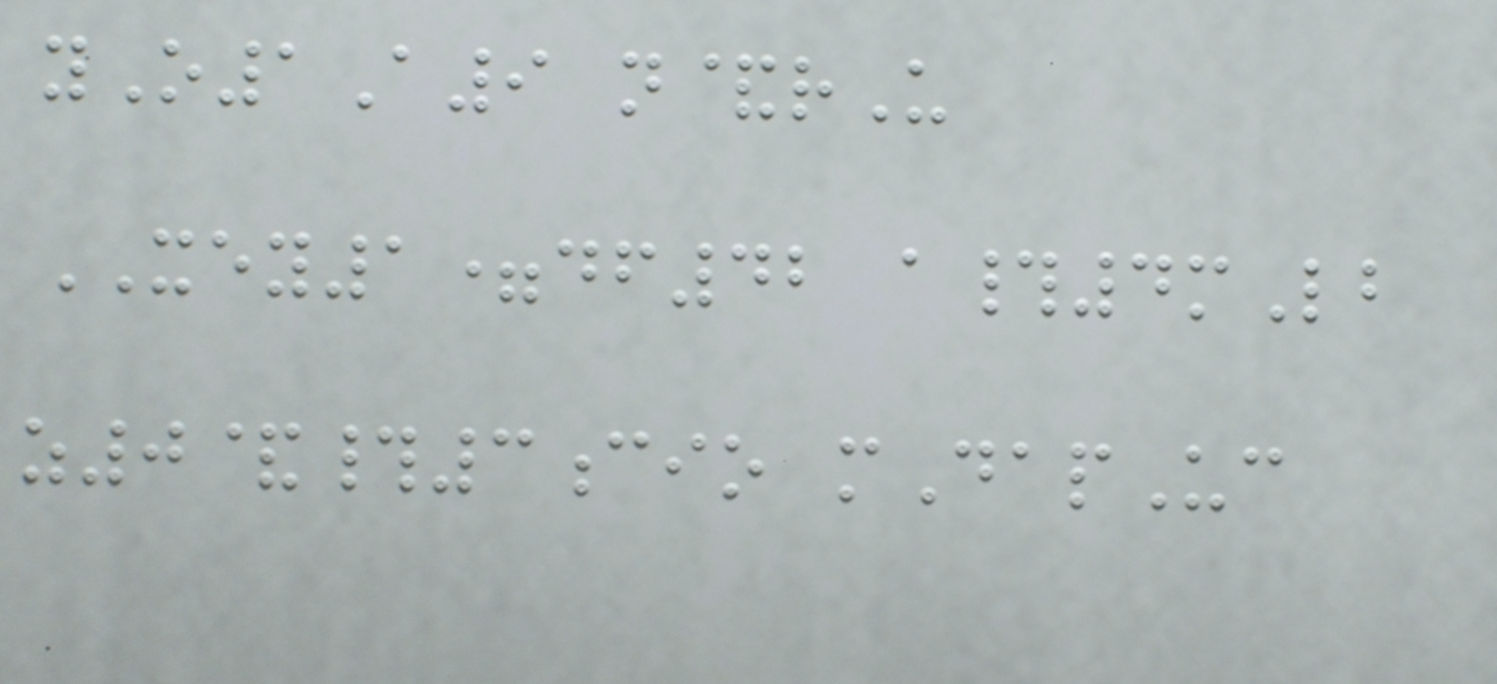yO1A9 n&rU
XEY1=df42 a#4mLb
z0&#3cio mDapUc
